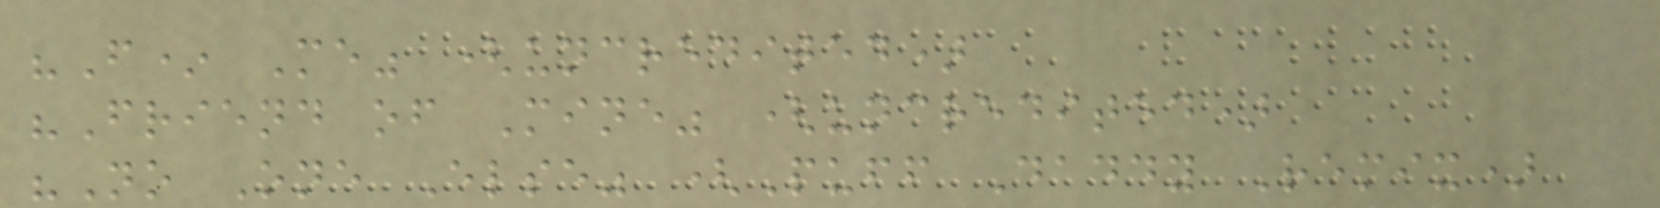"F* Me" (uncredited)
"Friend of Mine" (uncredited)
"No One Else" (Puff Daddy Remix)
